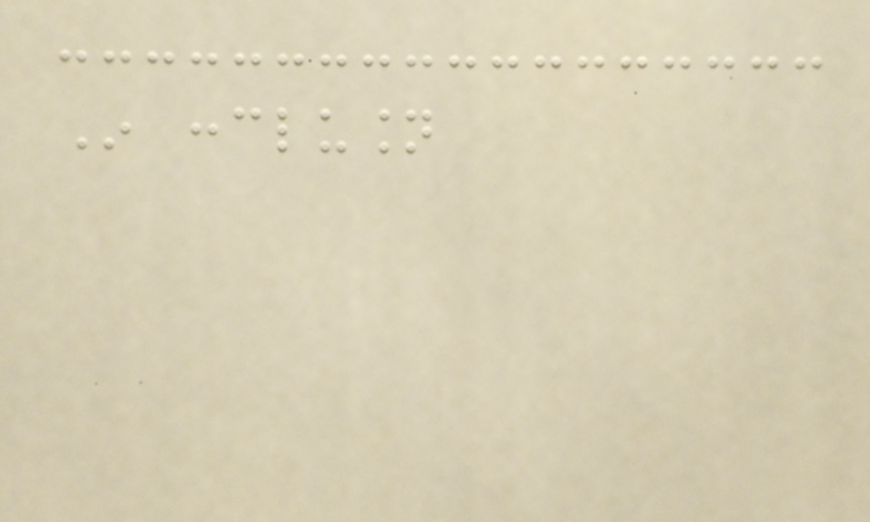In conclusion
